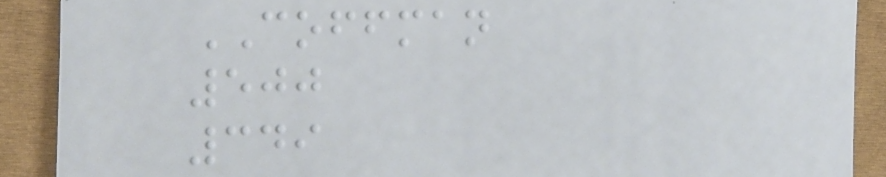COFFMAN
500
349
